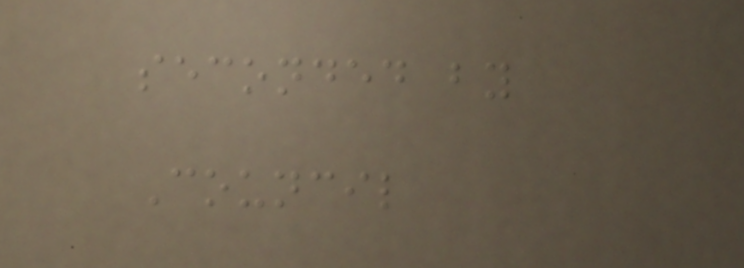seconded by
Council
